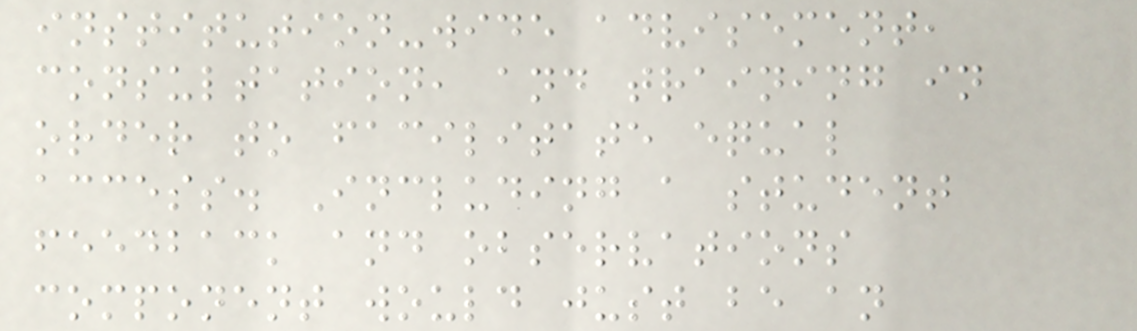institution-wide advisement,
consultation, and training in
order to facilitate equal
access. Including a student
feedback and observations
component would just be an
